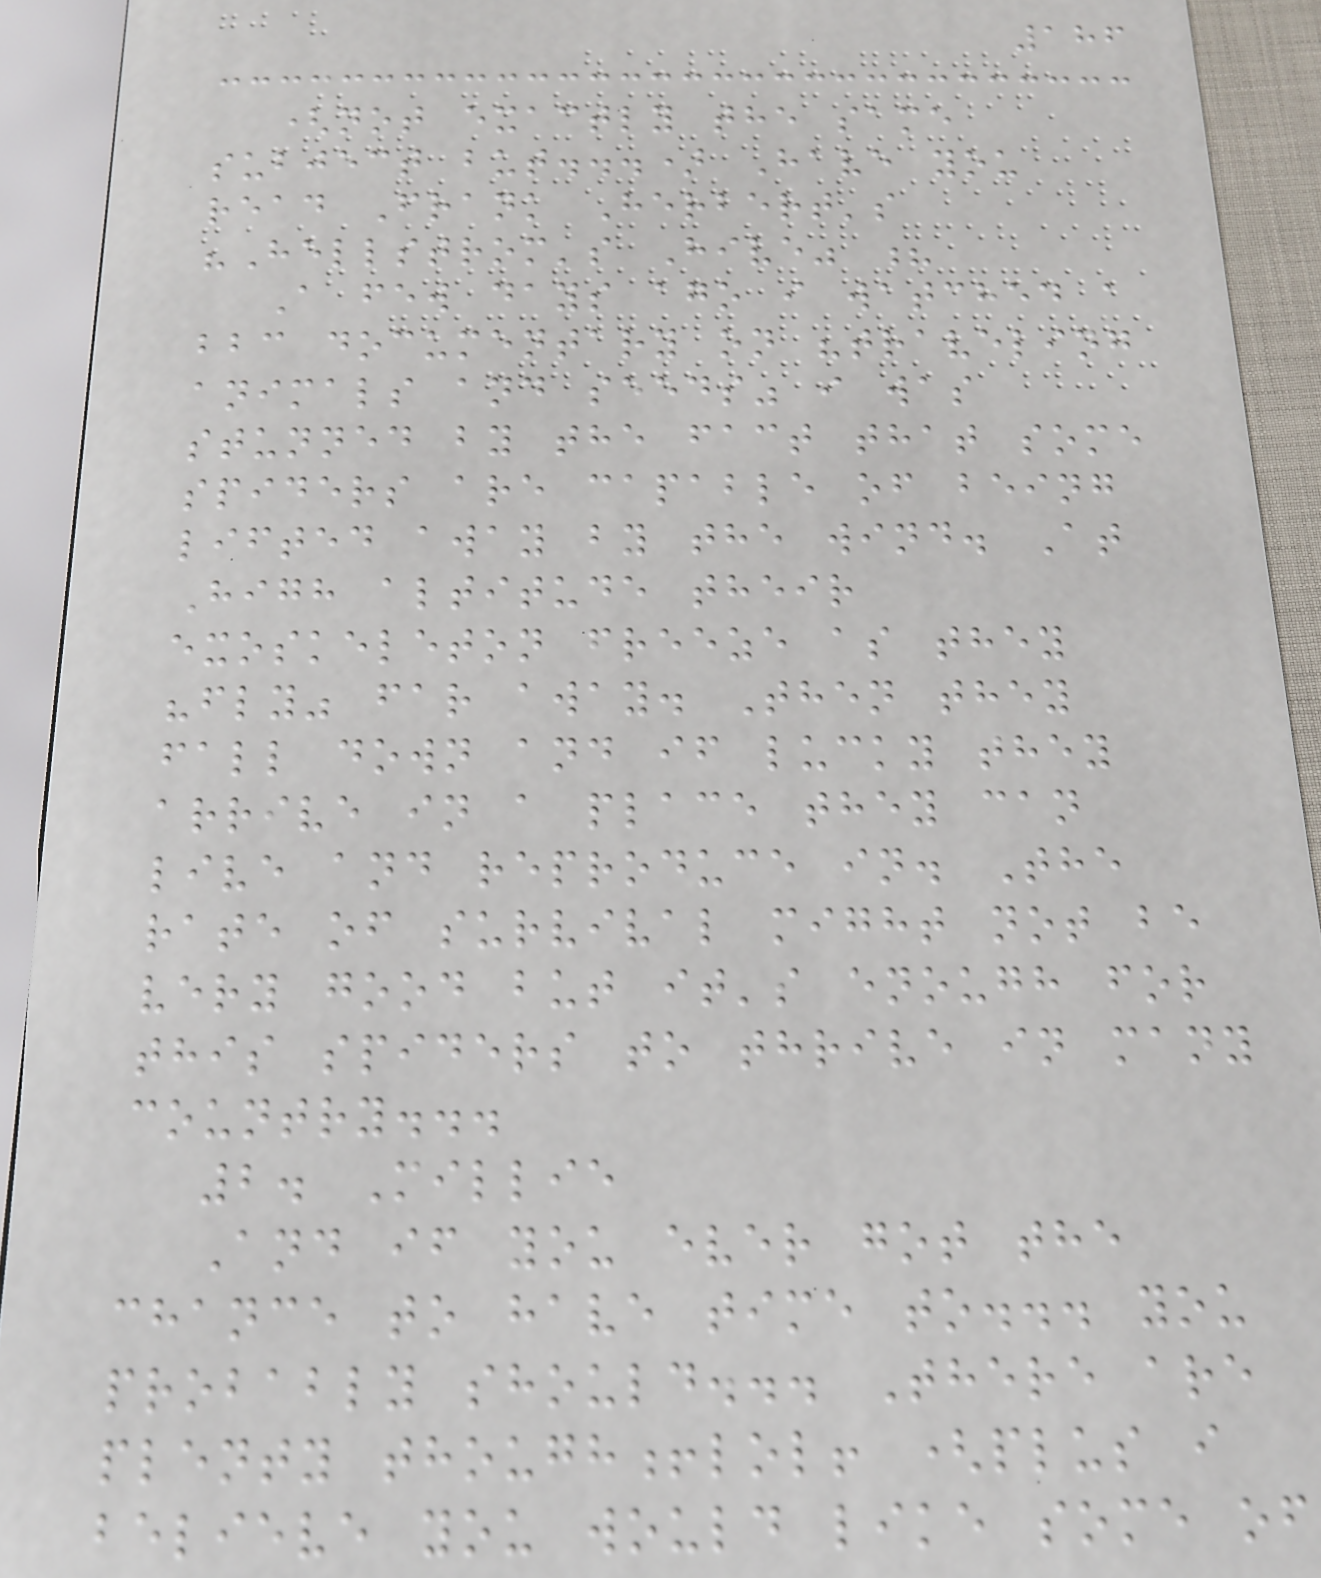186
(not exactly the same
subject but...) Have you
read Frank Herbert's
"Hellstrom's Hive" ?
A few days ago i watched a
bbc documentary on "traveling
animals and seeds" i was
stunned by the fact that some
spiders are capable of being
lifted away by the wind. At
High altitude their
exoskeleton freeze as they
"fly" far away. Then they
fall down and if lucky they
arrive in a place they can
live and reproduce in. The
rate of survival might not be
very good but it's enough for
this spiders to thrive in many
country...
2. Millie
And if you ever got the
chance to have time to... you
probably should... There are
plenty though!lol! (plus i
believe you would like some of
